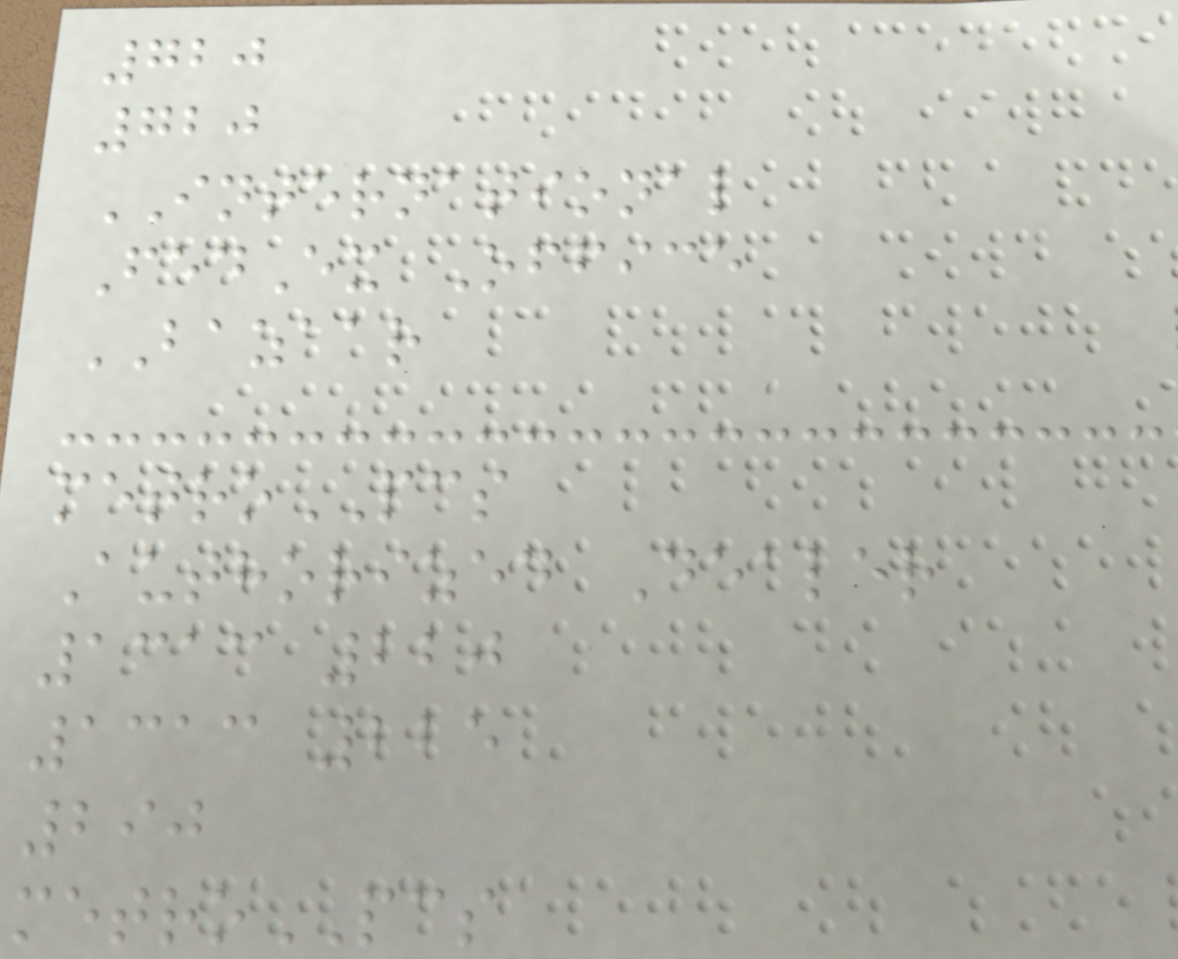720
720
INTERNATIONAL
FedEx Office
BAZAAR
metroPCS
Authorized Dealer
1313 220
1313 225
290
metroPCS
